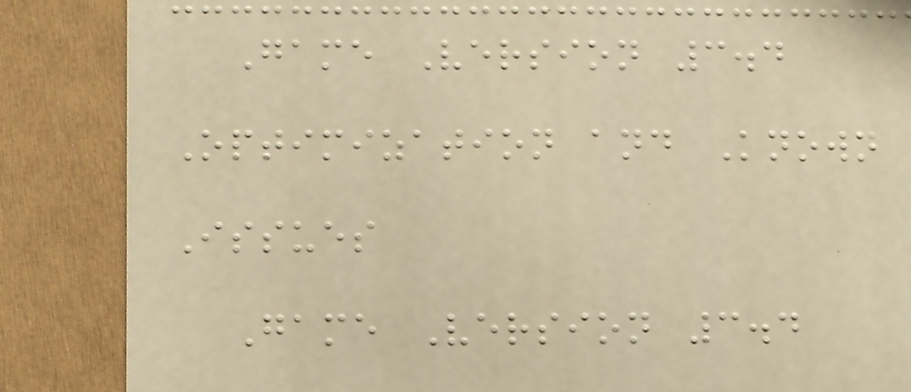Game Version 3.4
Optimization and Known
Issues
Game Version 3.4
